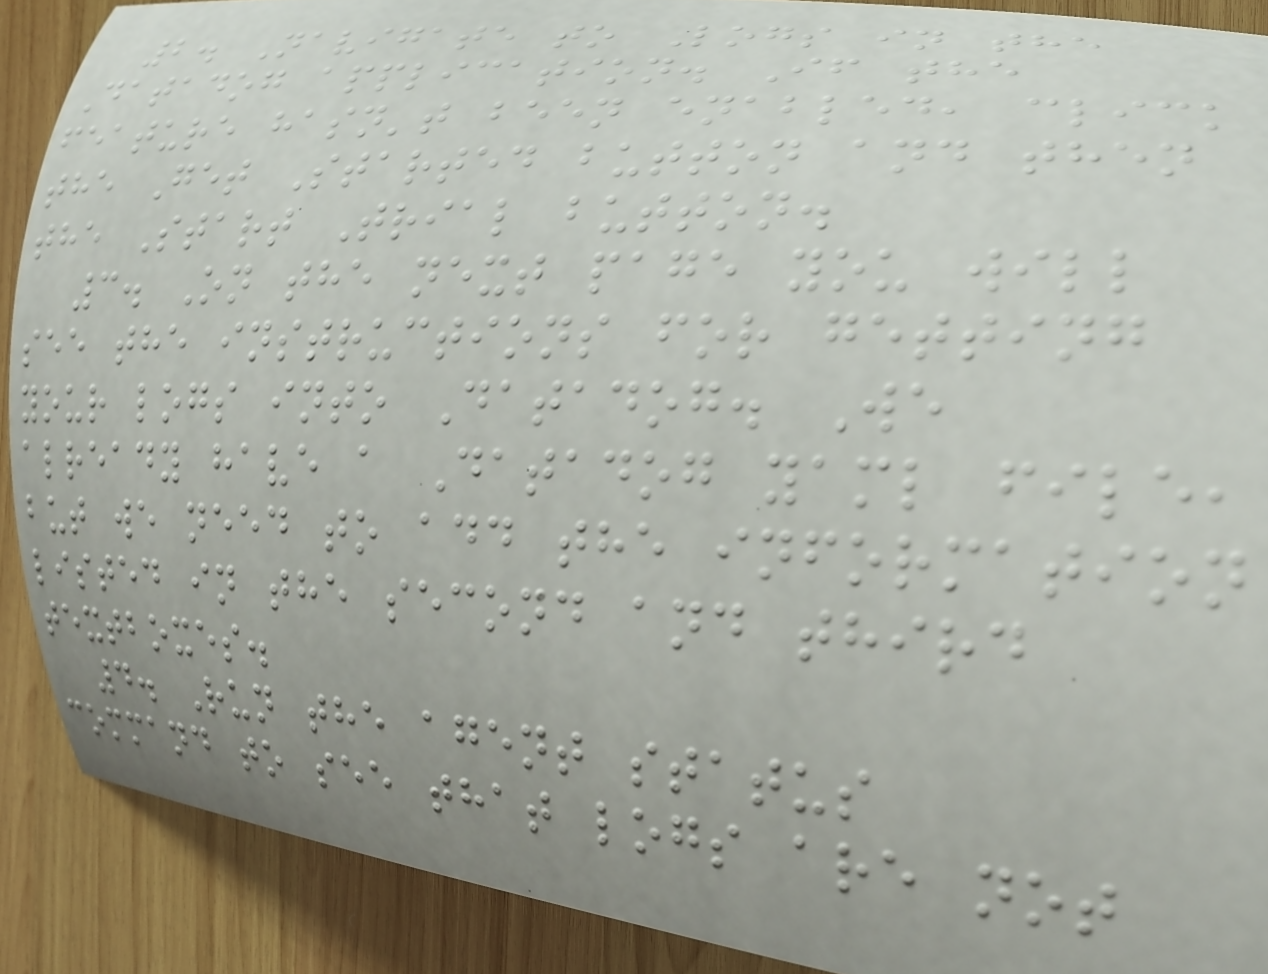2. Navigate to Logs in the
Datadog application. If the
feature hasn't been enabled, click
the Get Started button and then
the Start Trial button.
3. On the next page you will
see the instructions for getting
your logs into Datadog. We
already have a Datadog yaml file,
but we need to add the information
listed in the second and third
textboxes.
4. Run the agent status
command to see that logs are not
